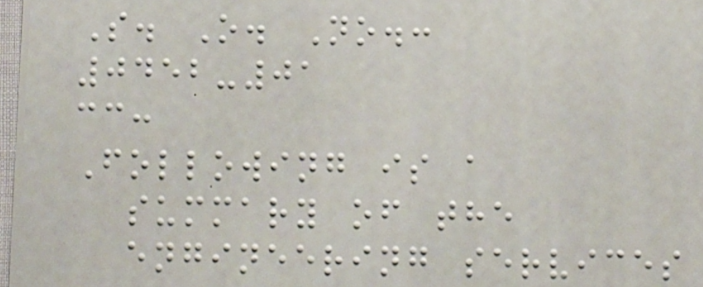S. O. No.:
0452-01
cc:
Following is a
summary of the
engineering services
